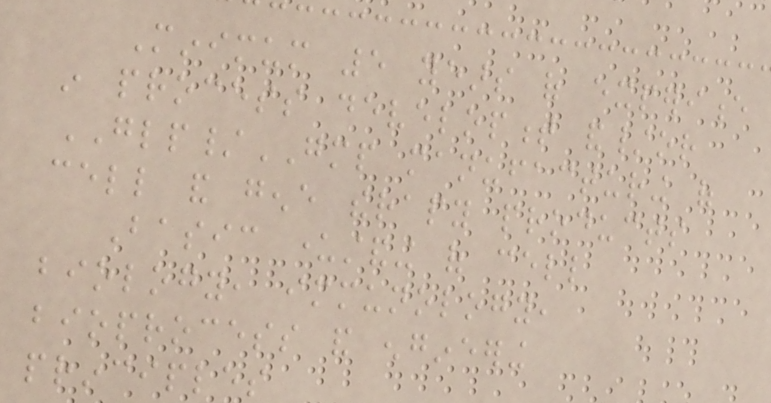Minimum 5 years of experience
in process development and/or
GLP/GMP manufacturing of
cell and gene therapy products
Basic understanding of cell
biology, immunology,
bioprocess and engineering
principles
